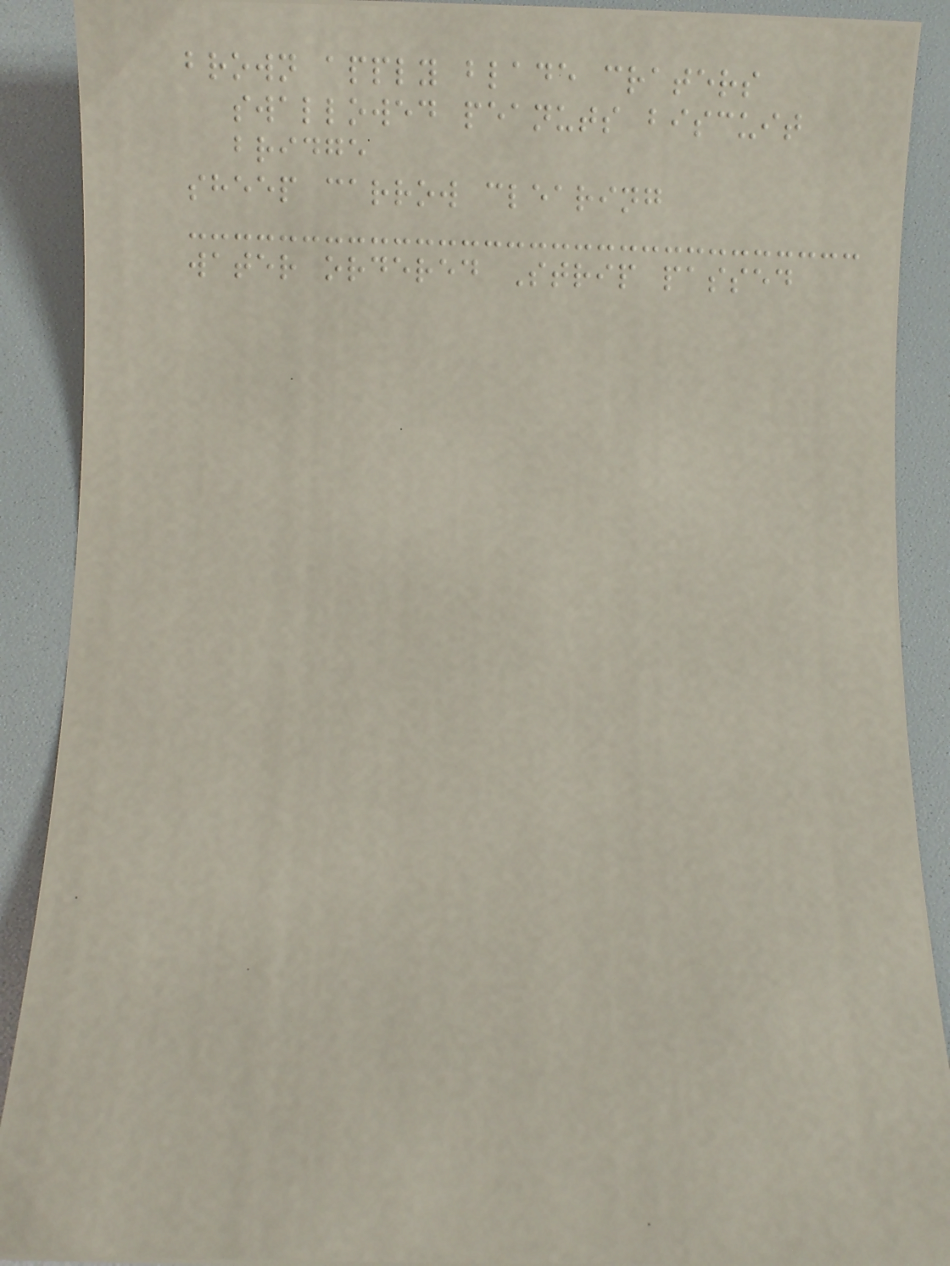brown apply blade craters
swallowed peanuts biscuit
bridge
sheep carrow clearing
water ordered Strip passed
